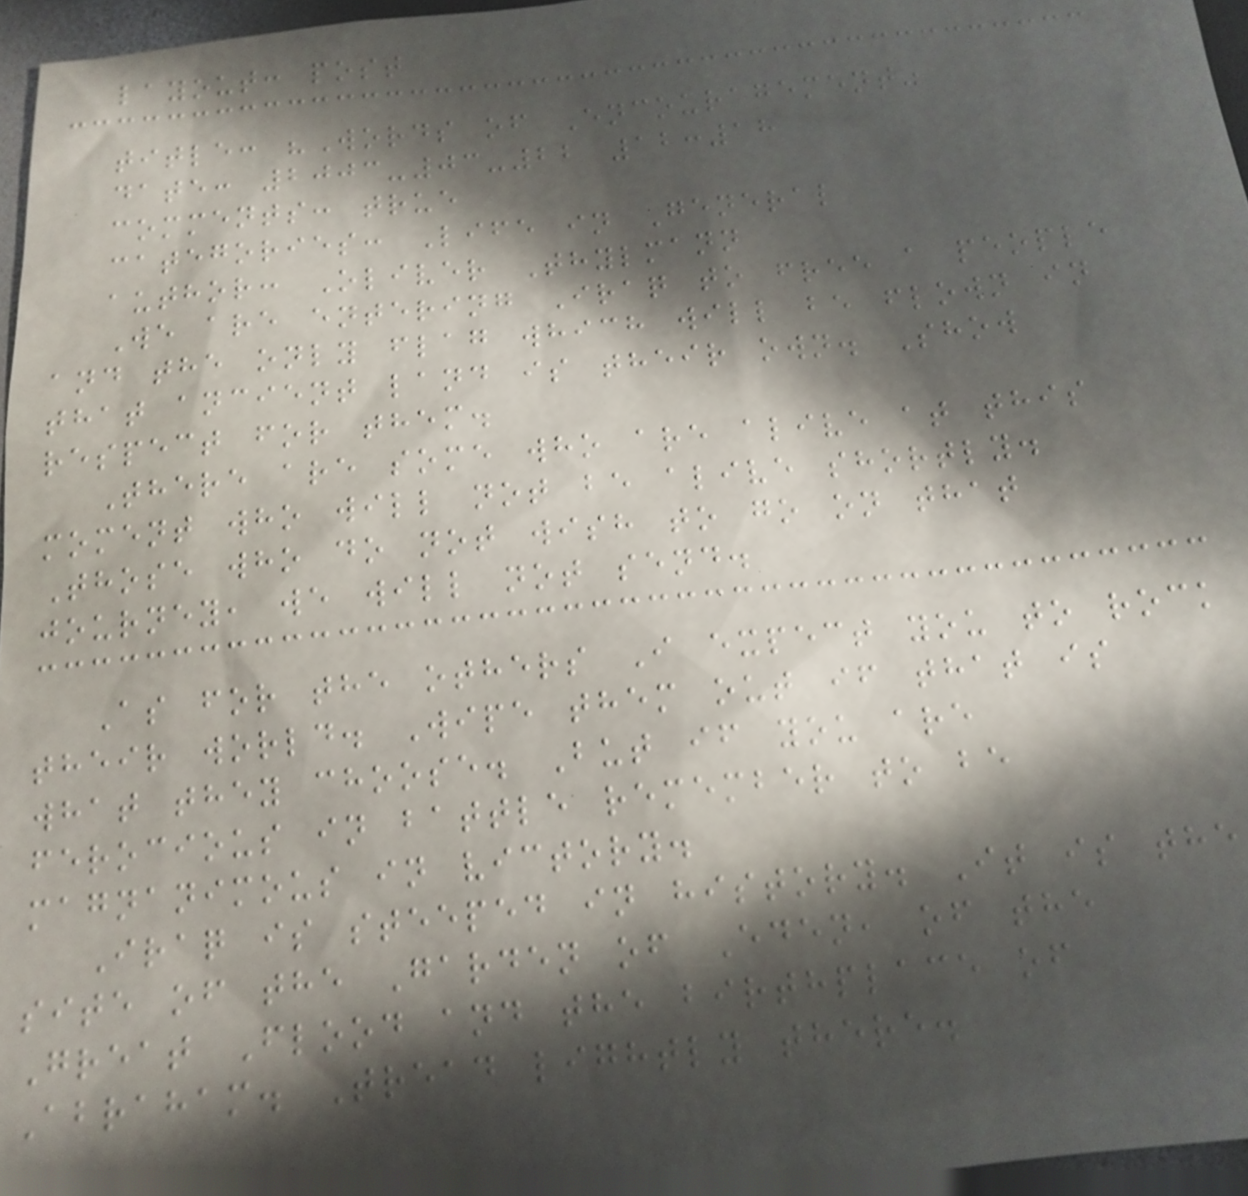layout: post
title: "Words of Encouragement"
date: 2003-03-22 12:18
comments: true
categories: Life in General
author: Oliver Thylmann
We are entering Iraq to free a people
and the only flag which will be flown in
that ancient land is their own. Show
respect for them.
There are some who are alive at this
moment who will not be alive shortly.
Those who do not wish to go on that
journey, we will not send.
As for the others I expect you to rock
their world. Wipe them out if that is
what they choose. But if you are
ferocious in battle remember to be
magnanimous in victory.
Iraq is steeped in history. It is the
site of the Garden of Eden, of the
Great Flood and the birthplace of
Abraham. Tread lightly there.
